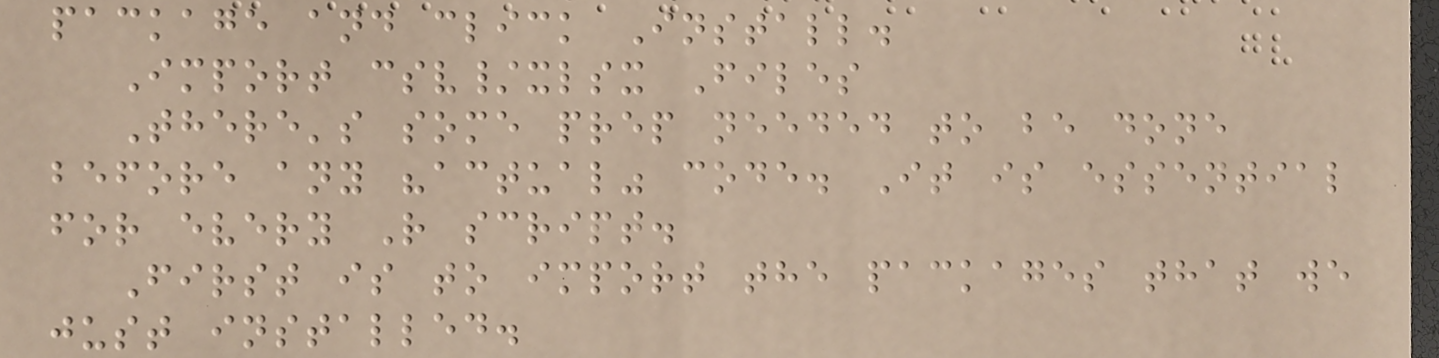package and click Install.
Import csv/xlsx Files
There's some prep needed to be done
before any "actual" code. It is essential
for every R script.
First is to import the packages that we
just installed.
